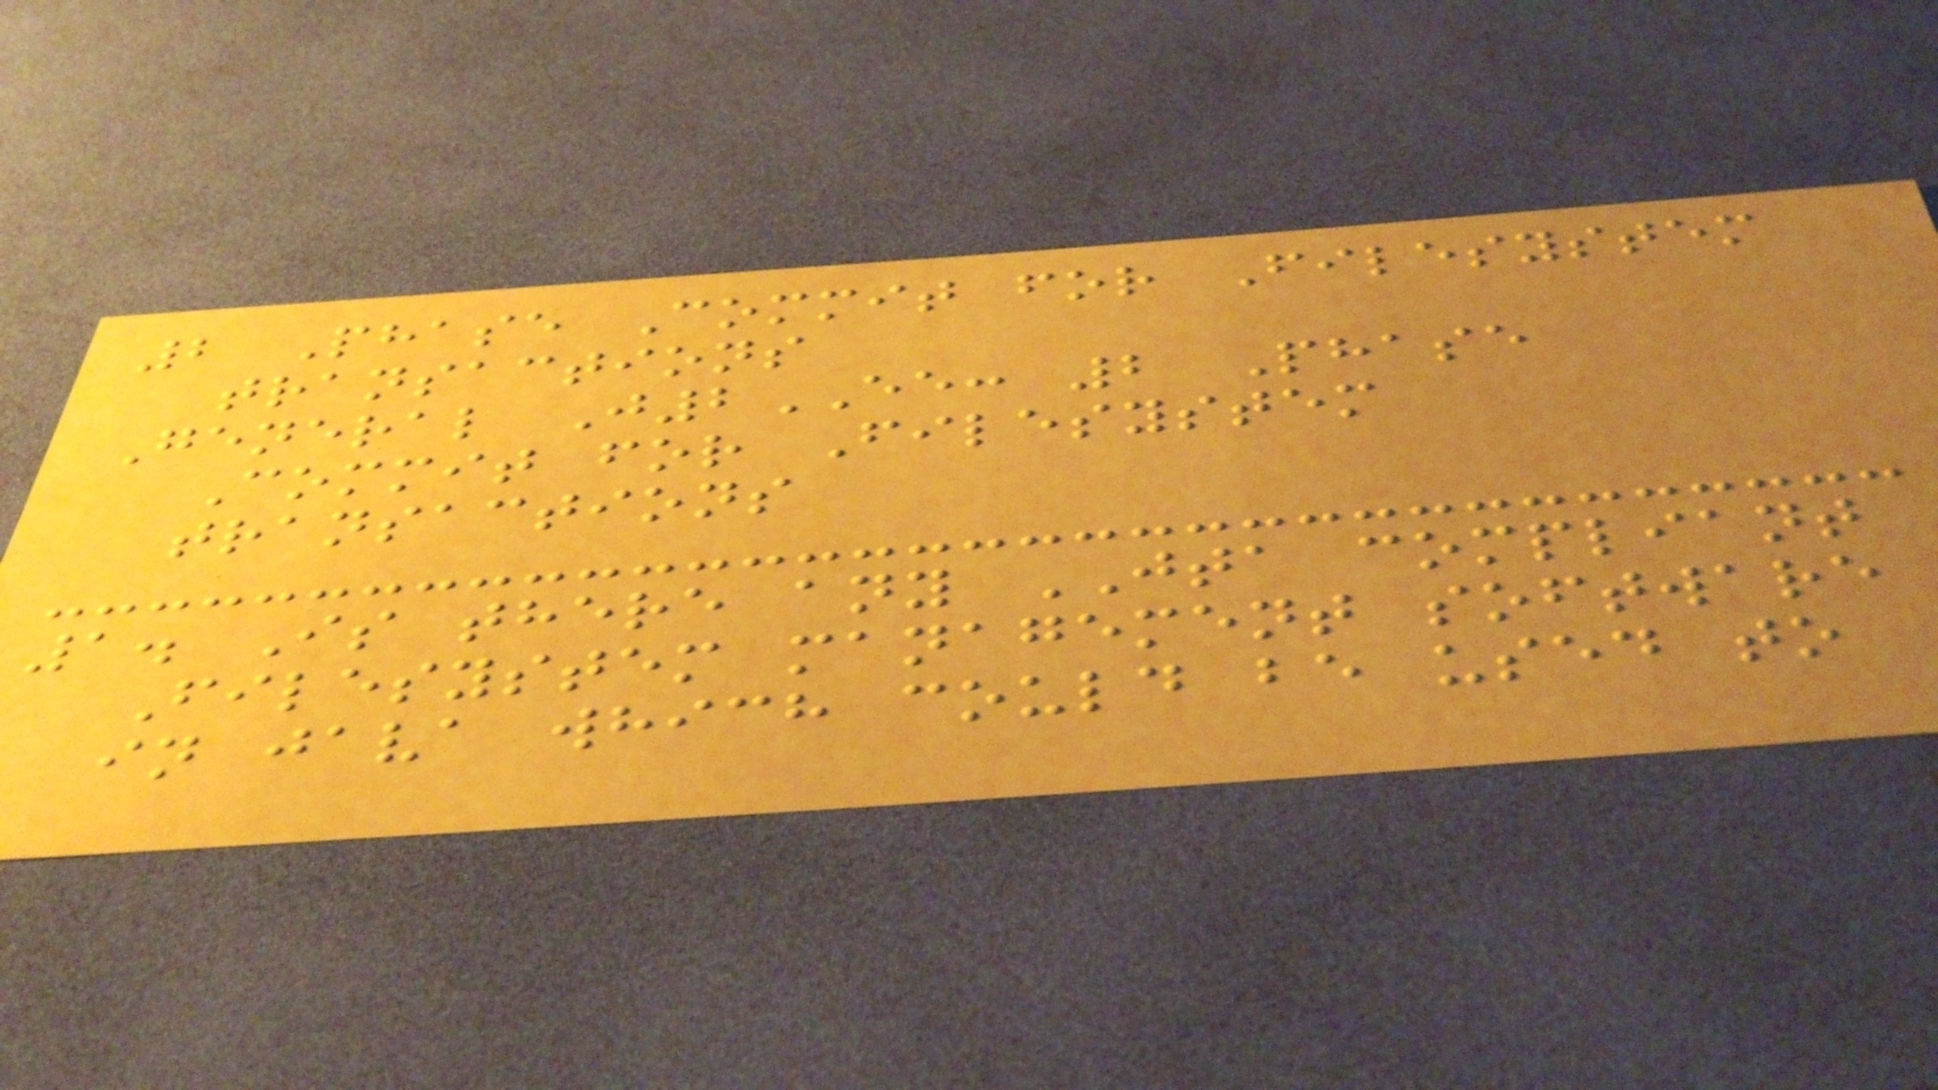2 Phase Commit for Filesystem
transactions
General J2EE: 2 Phase
Commit for Filesystem
transactions
1. Is there any JTA compliant
Filesystem management software
in java which could be used to
